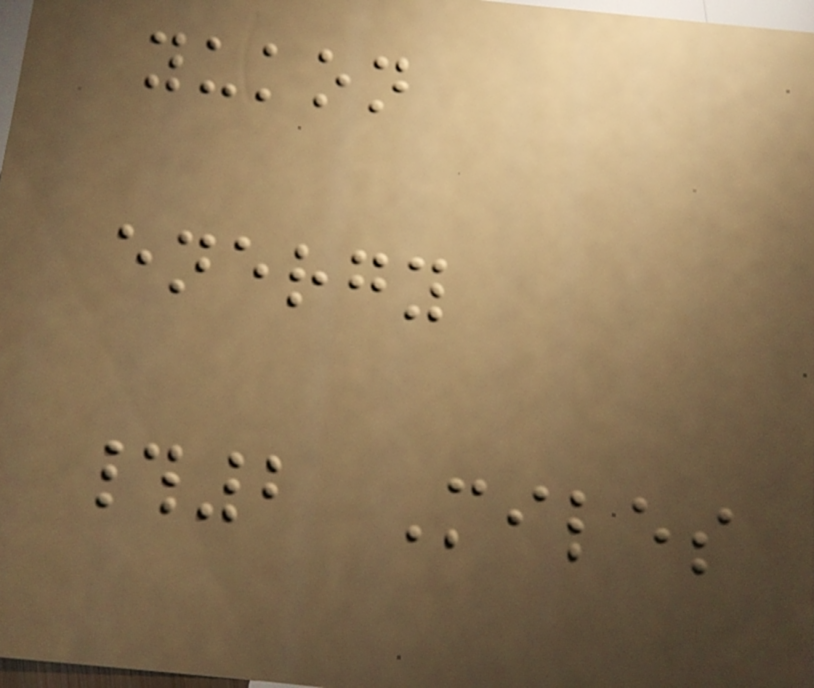yukon
energy
#2 Miles
